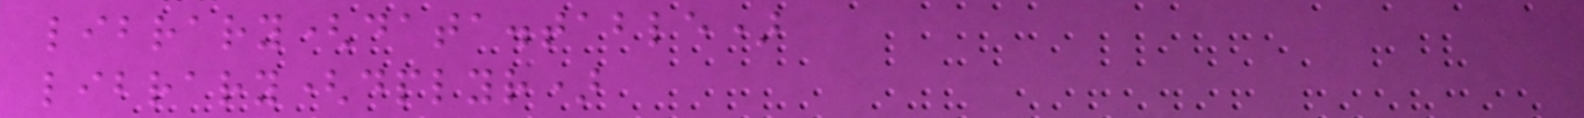library(data.table)
library(dplyr)
